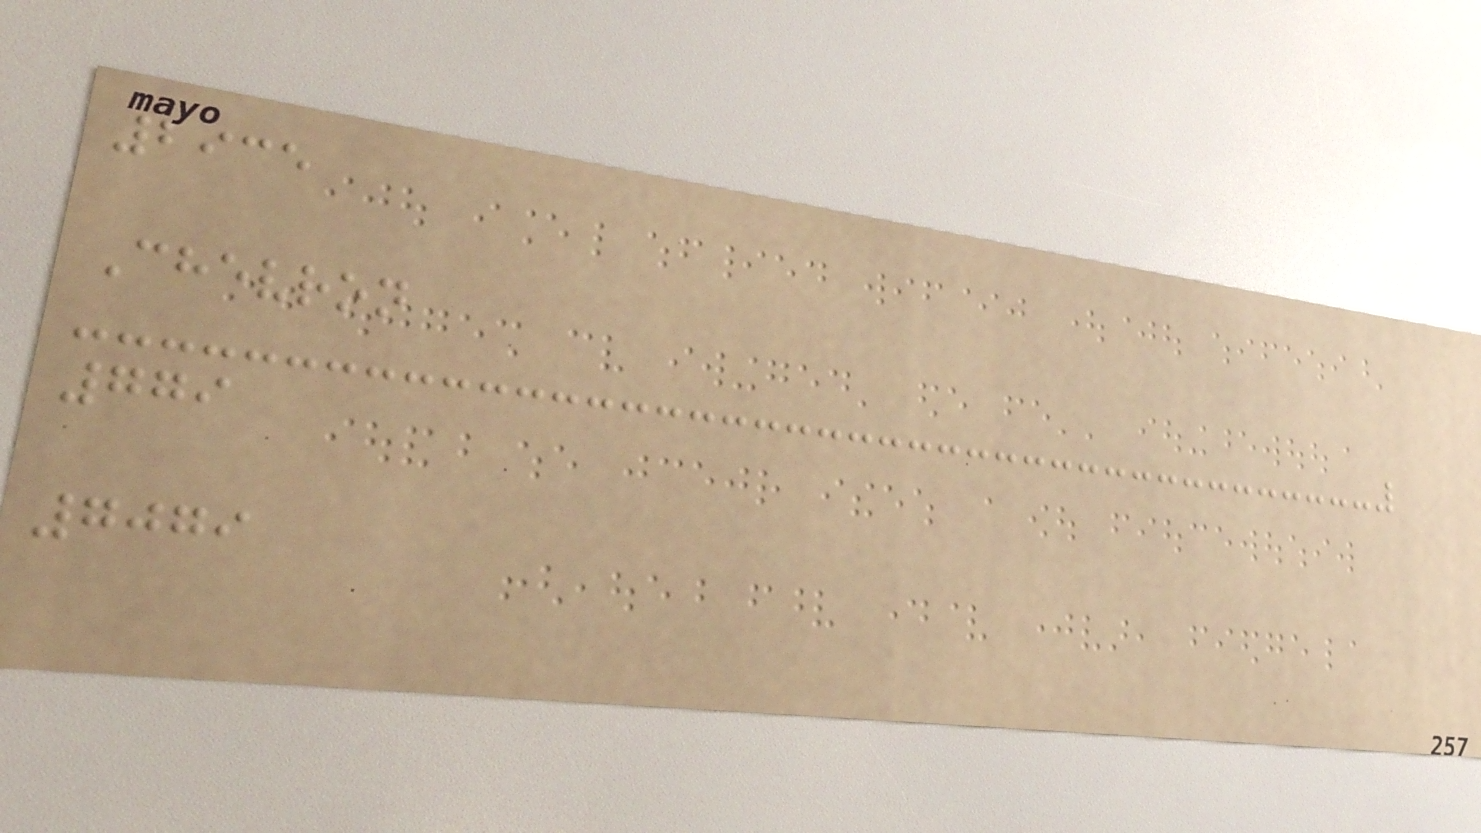2935
Chevron
779
7079
